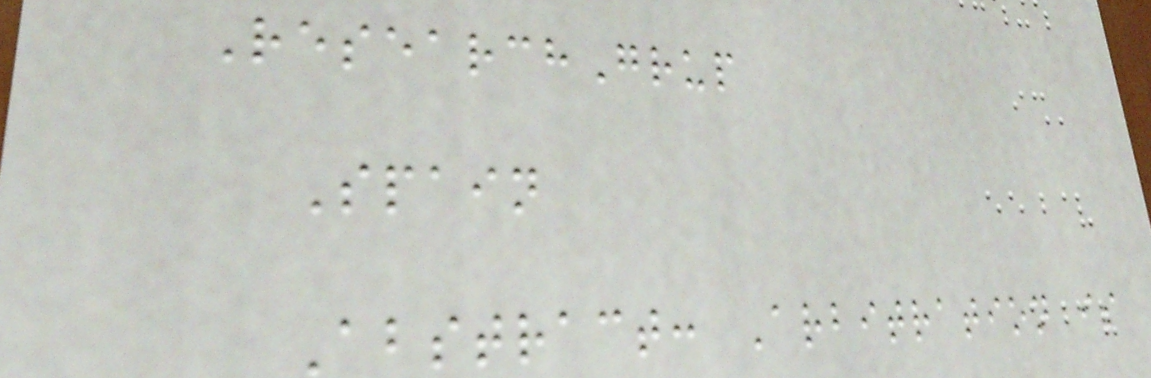ResearchGrup
Spain
Abstract: Arbitration is
